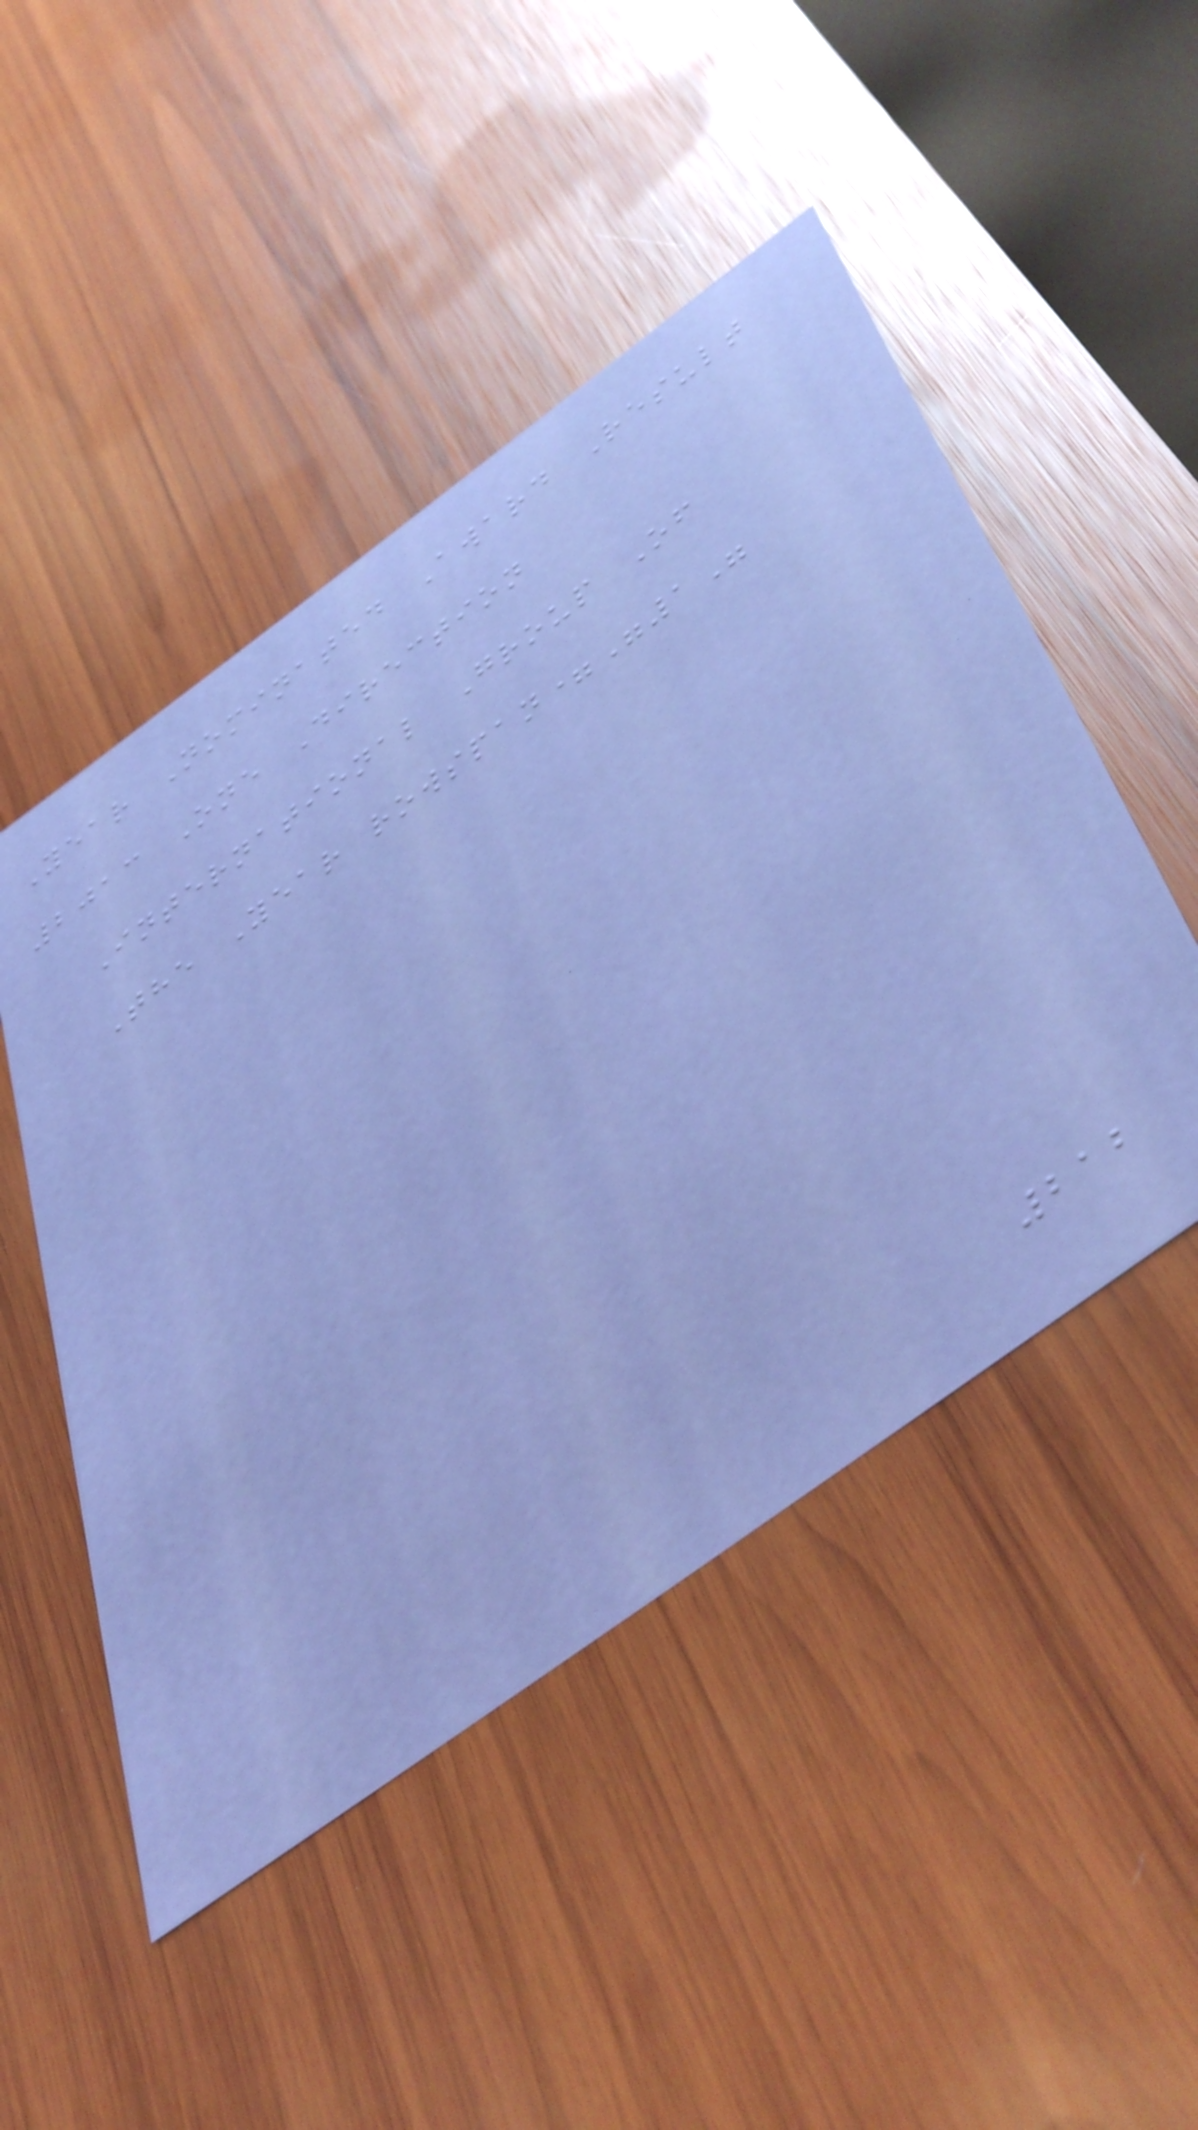Year Nominated Award Result
2013 One Direction
International Group Of
The Year rowspan="1"
212
